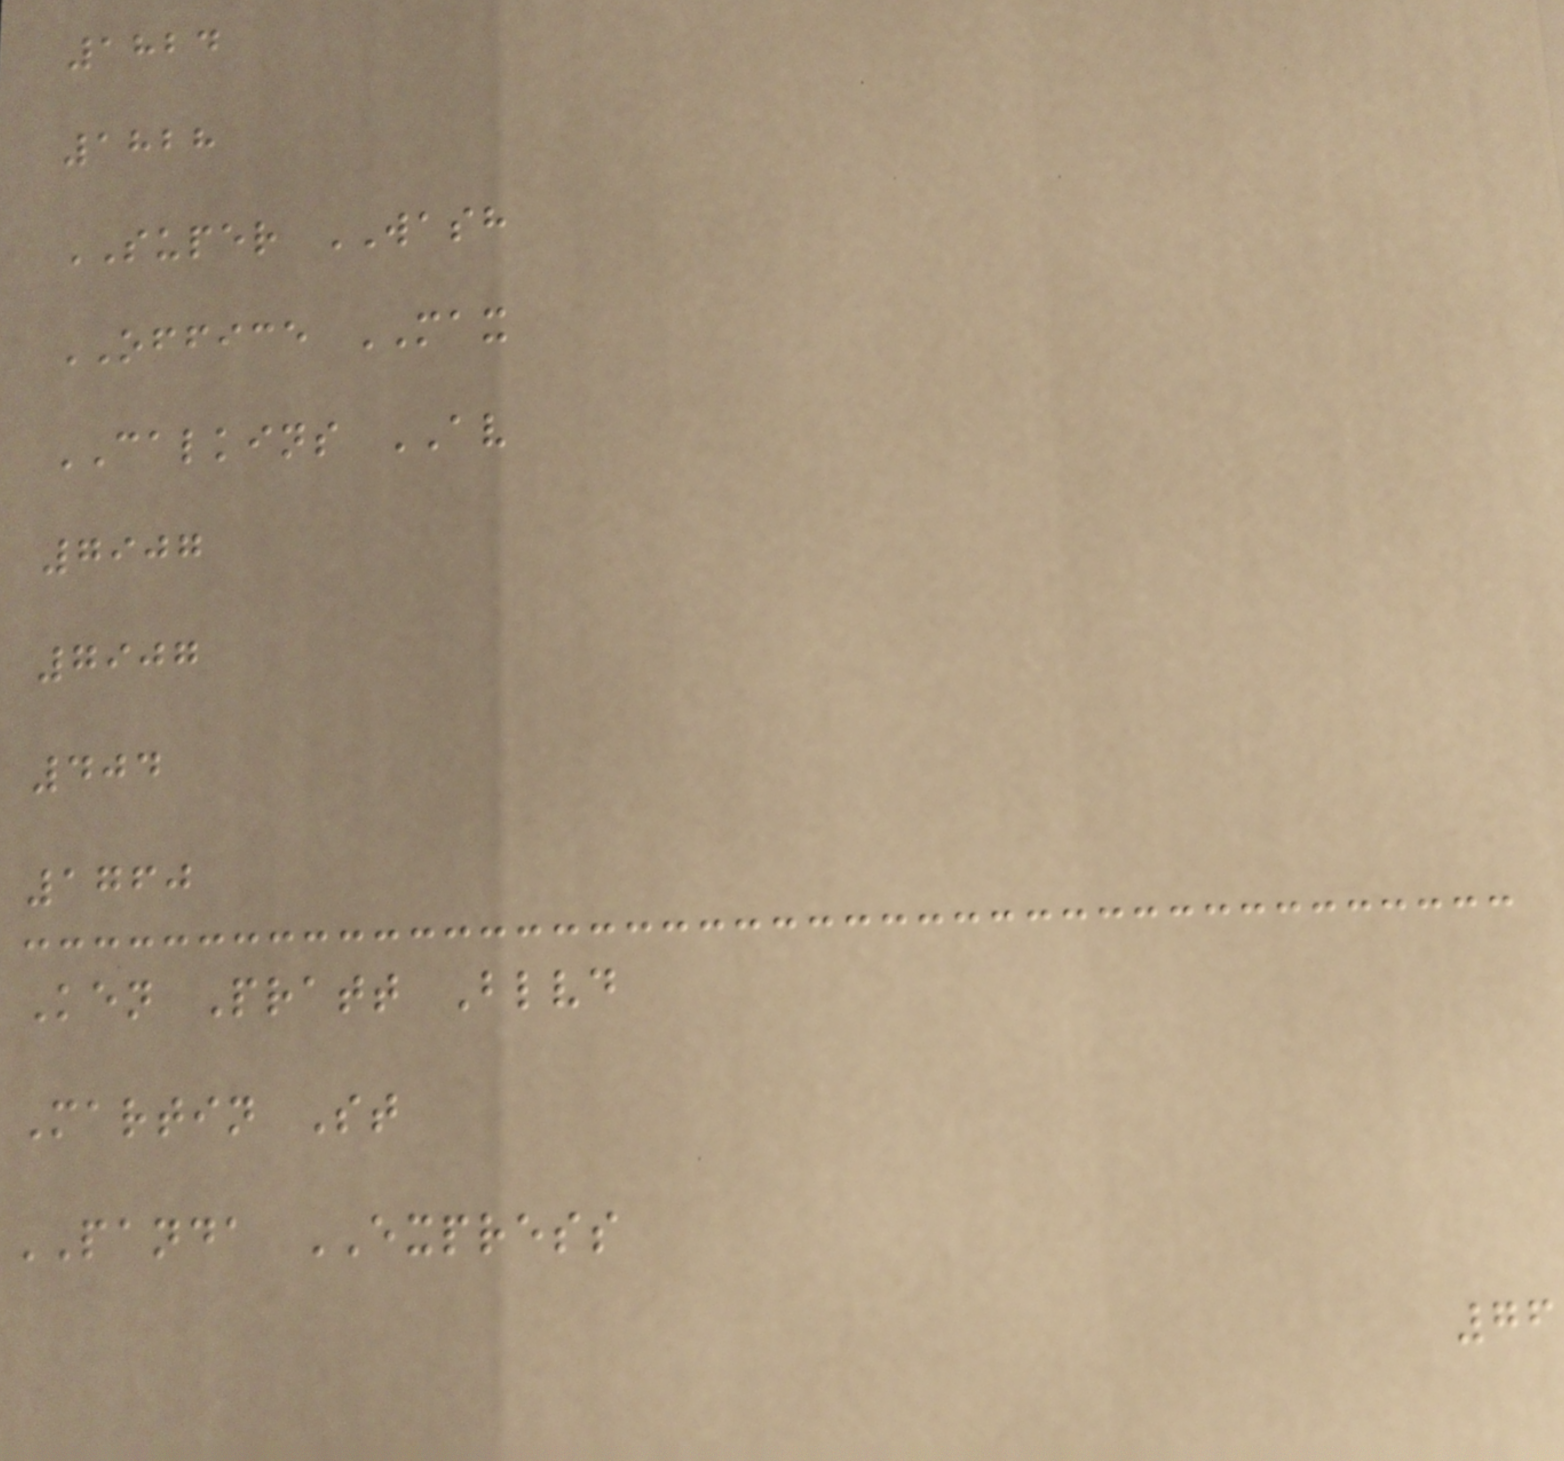1824
1828
SUPER WASH
OFFICE MAX
CALKINS AV
7907
7907
404
1760
Ken Pratt Blvd
Martin St
PANDA EXPRESS
76
